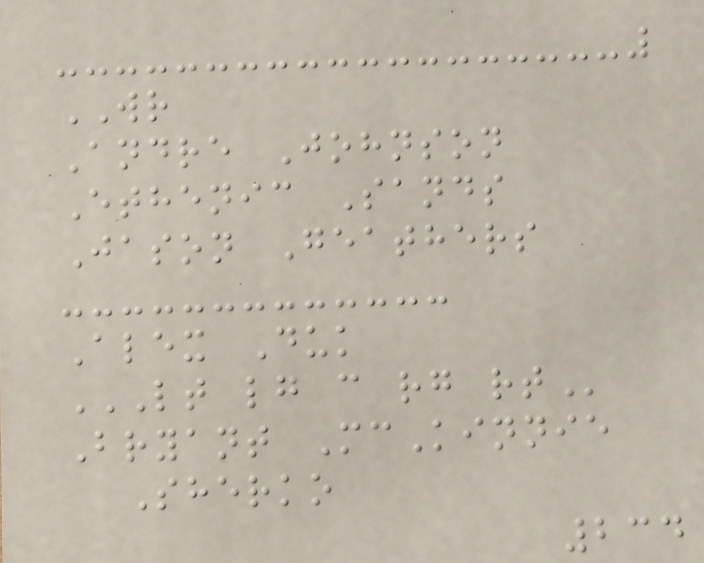WR
Andre Johnson
Ethenic Sands
Jason Geathers
Alex Duk
LT LG C RG RT
Bryant McKinnie
Sherko
234
